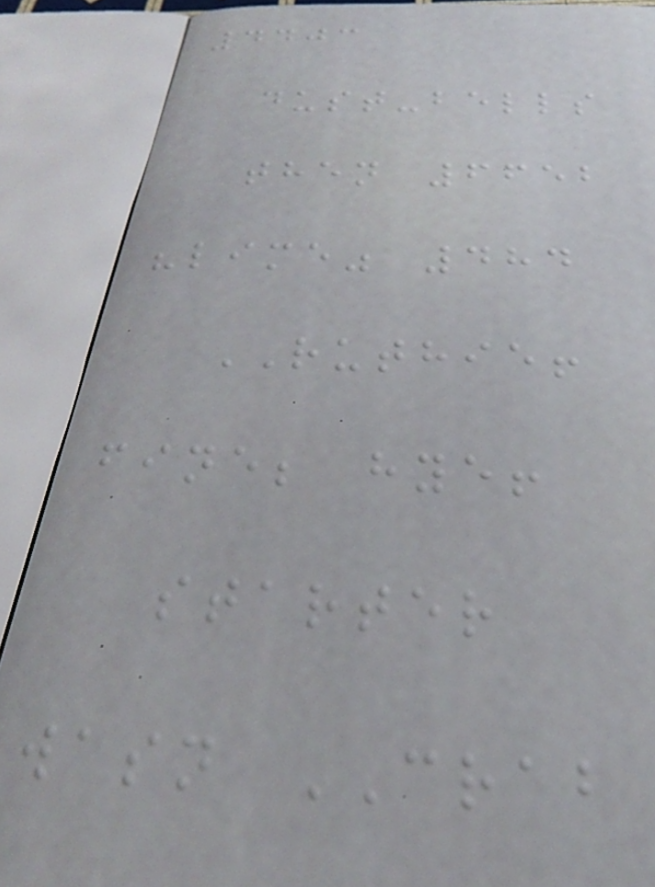4403
dust-bells
then 6652
"lime" 484
RUTHIE!
fine; hye!
starter
wasn CRAB
